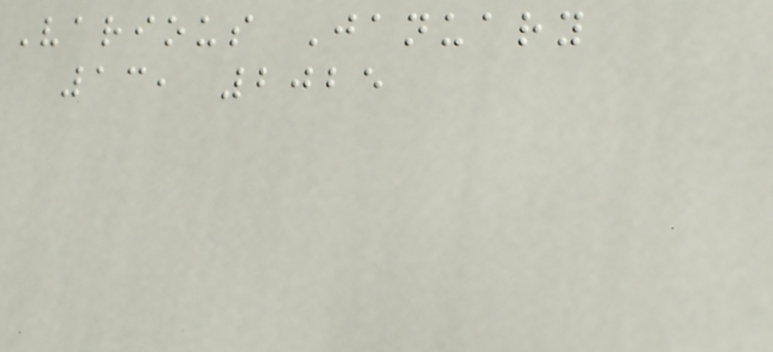Various January
13, 2025
